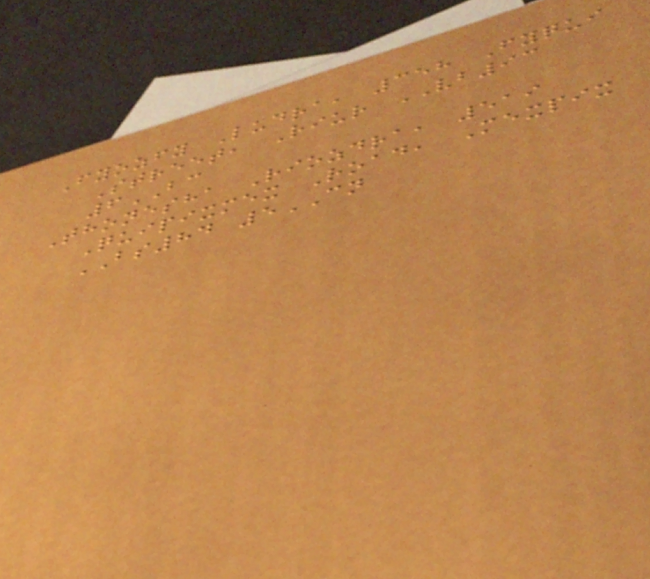Fyozfy Ludra, 358 Fyqui
Street, Riur VB93
6BC
Thonesha Riozdra, 519
Quipixmex Road, Mexpix
BS84 5CN
